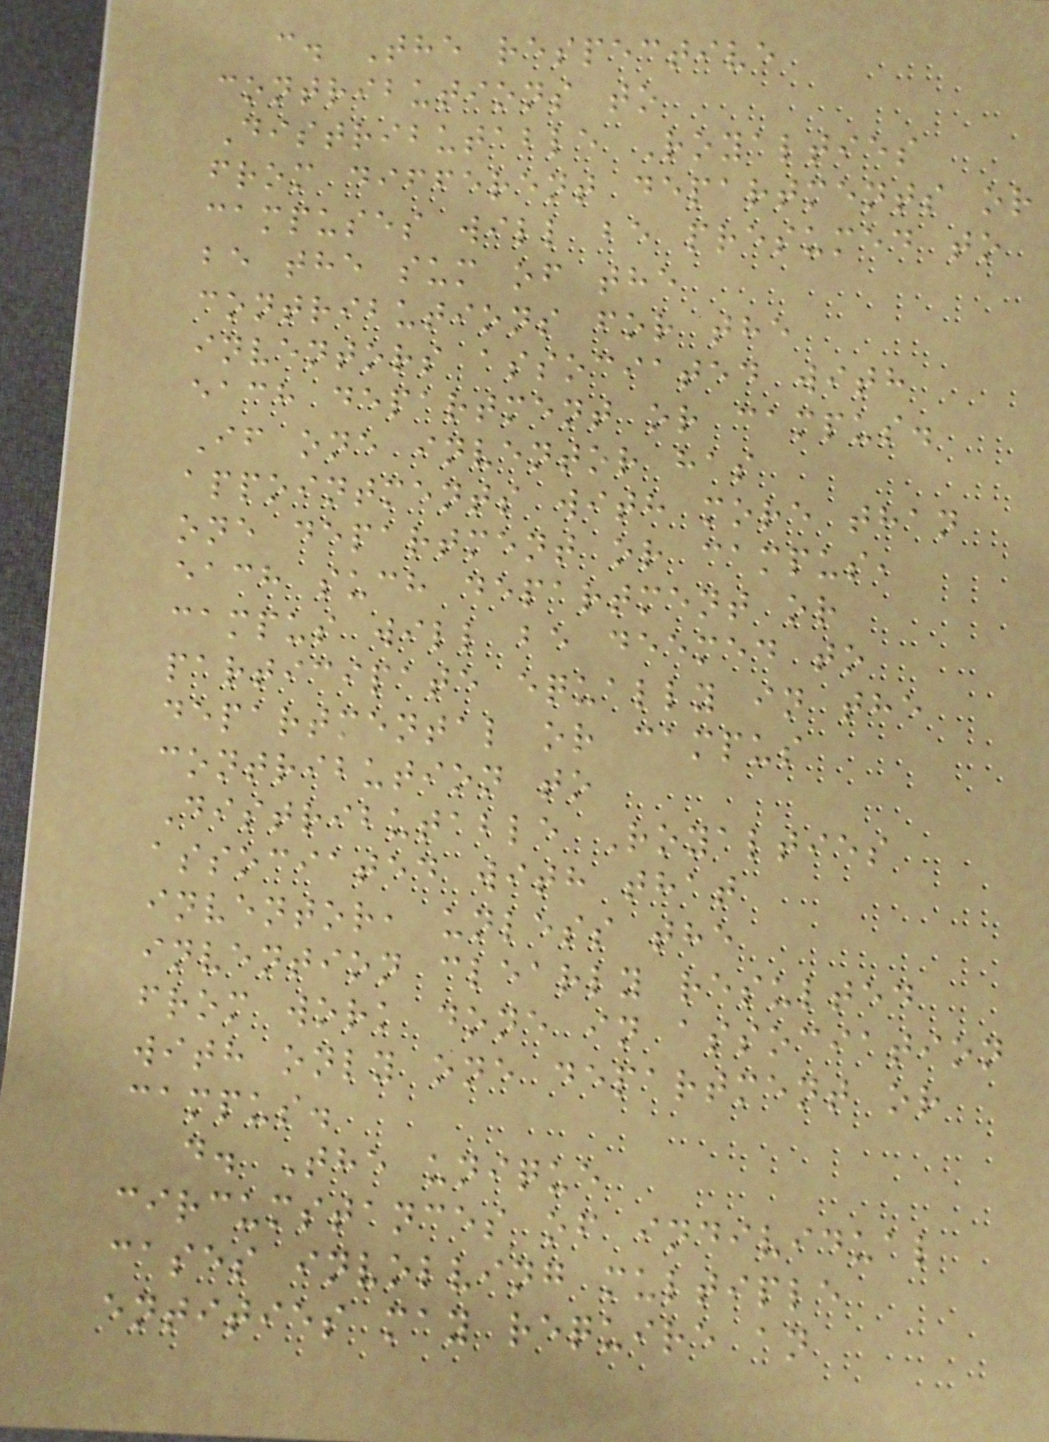c. The respective
contributions to
Distributable Royalties
from different departments or
campuses will be presumed to
be the sum of the
contributions for the
inventors associated with
each department or campus.
If one inventor has
appointments with more than
one department or campus,
each such department or
campus will be deemed to
participate equally in the
departmental or campus
contribution to
Distributable Royalties
associated with that
inventor, unless the
invention clearly resulted
from work done in association
with only one department or
campus.
d. The unique
circumstances of individual
cases involving multiple
entities may require an
